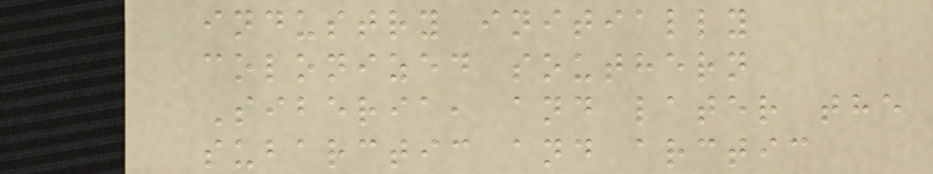industry initially
colonized southern
Siberia, and later the
subarctic and arctic
